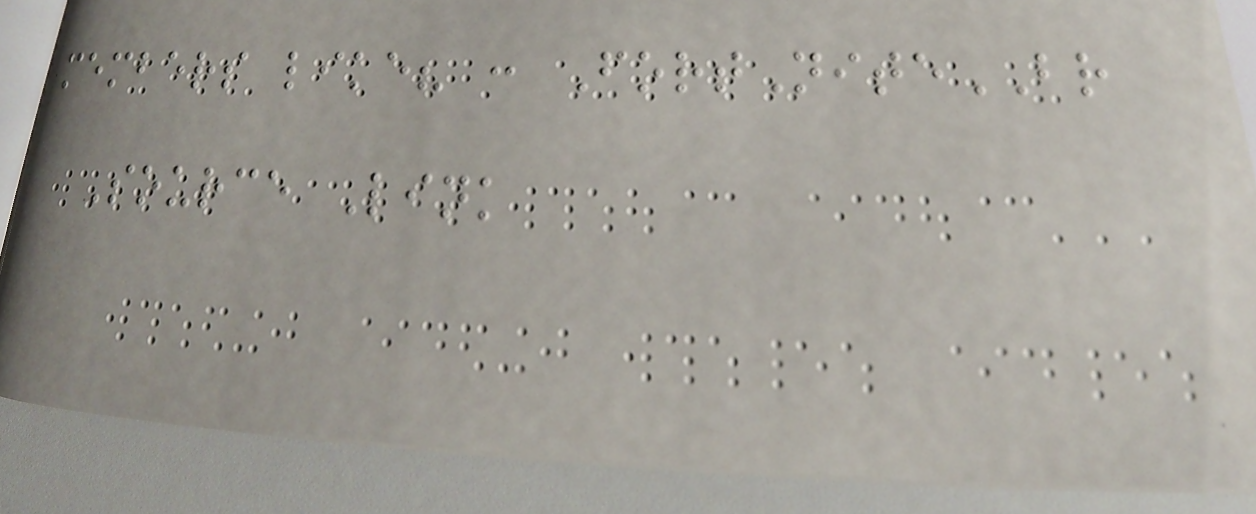members like? : FortNiteBR
Source Link
